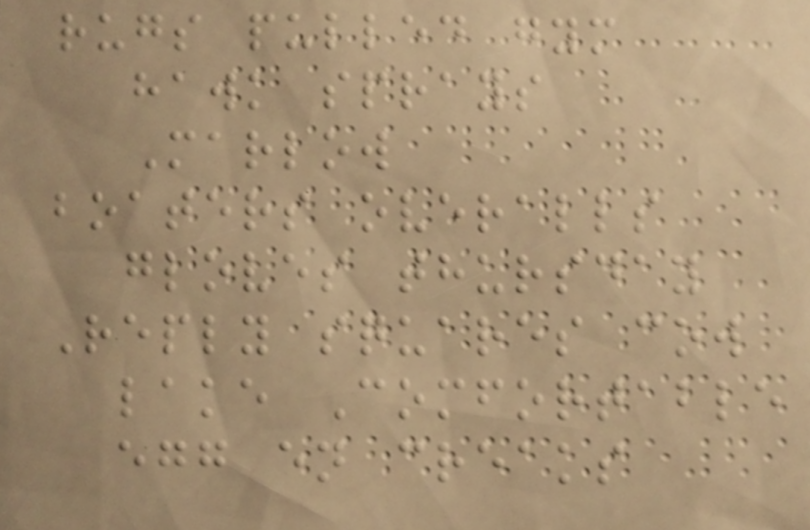rugs pulled gym
hawk sprays
Marlow
boaters overalls
gloves thursday
Reply squares cow
lake Comfortable
egg en creaks
